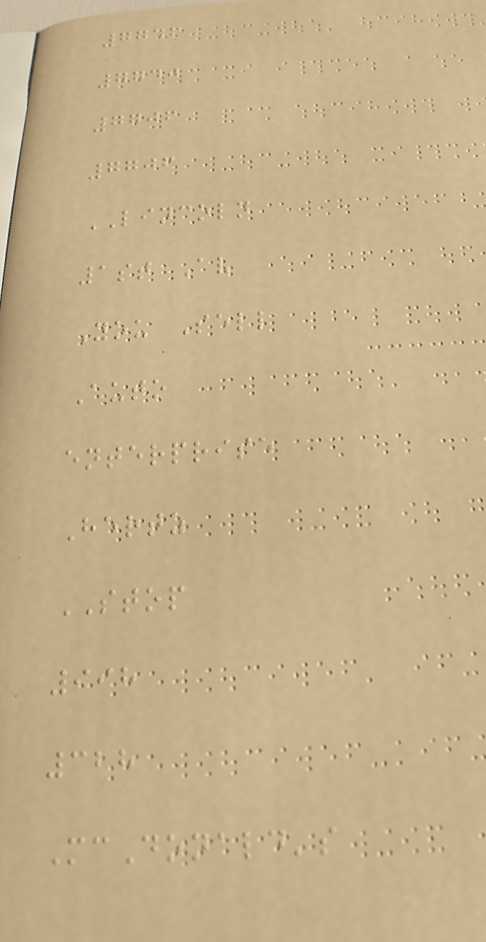7746
7740
7706
7706
LINCOLN
1st Av
You Sell
Auto
enterprise
Hertz
STOP
998
328
McDonald's
